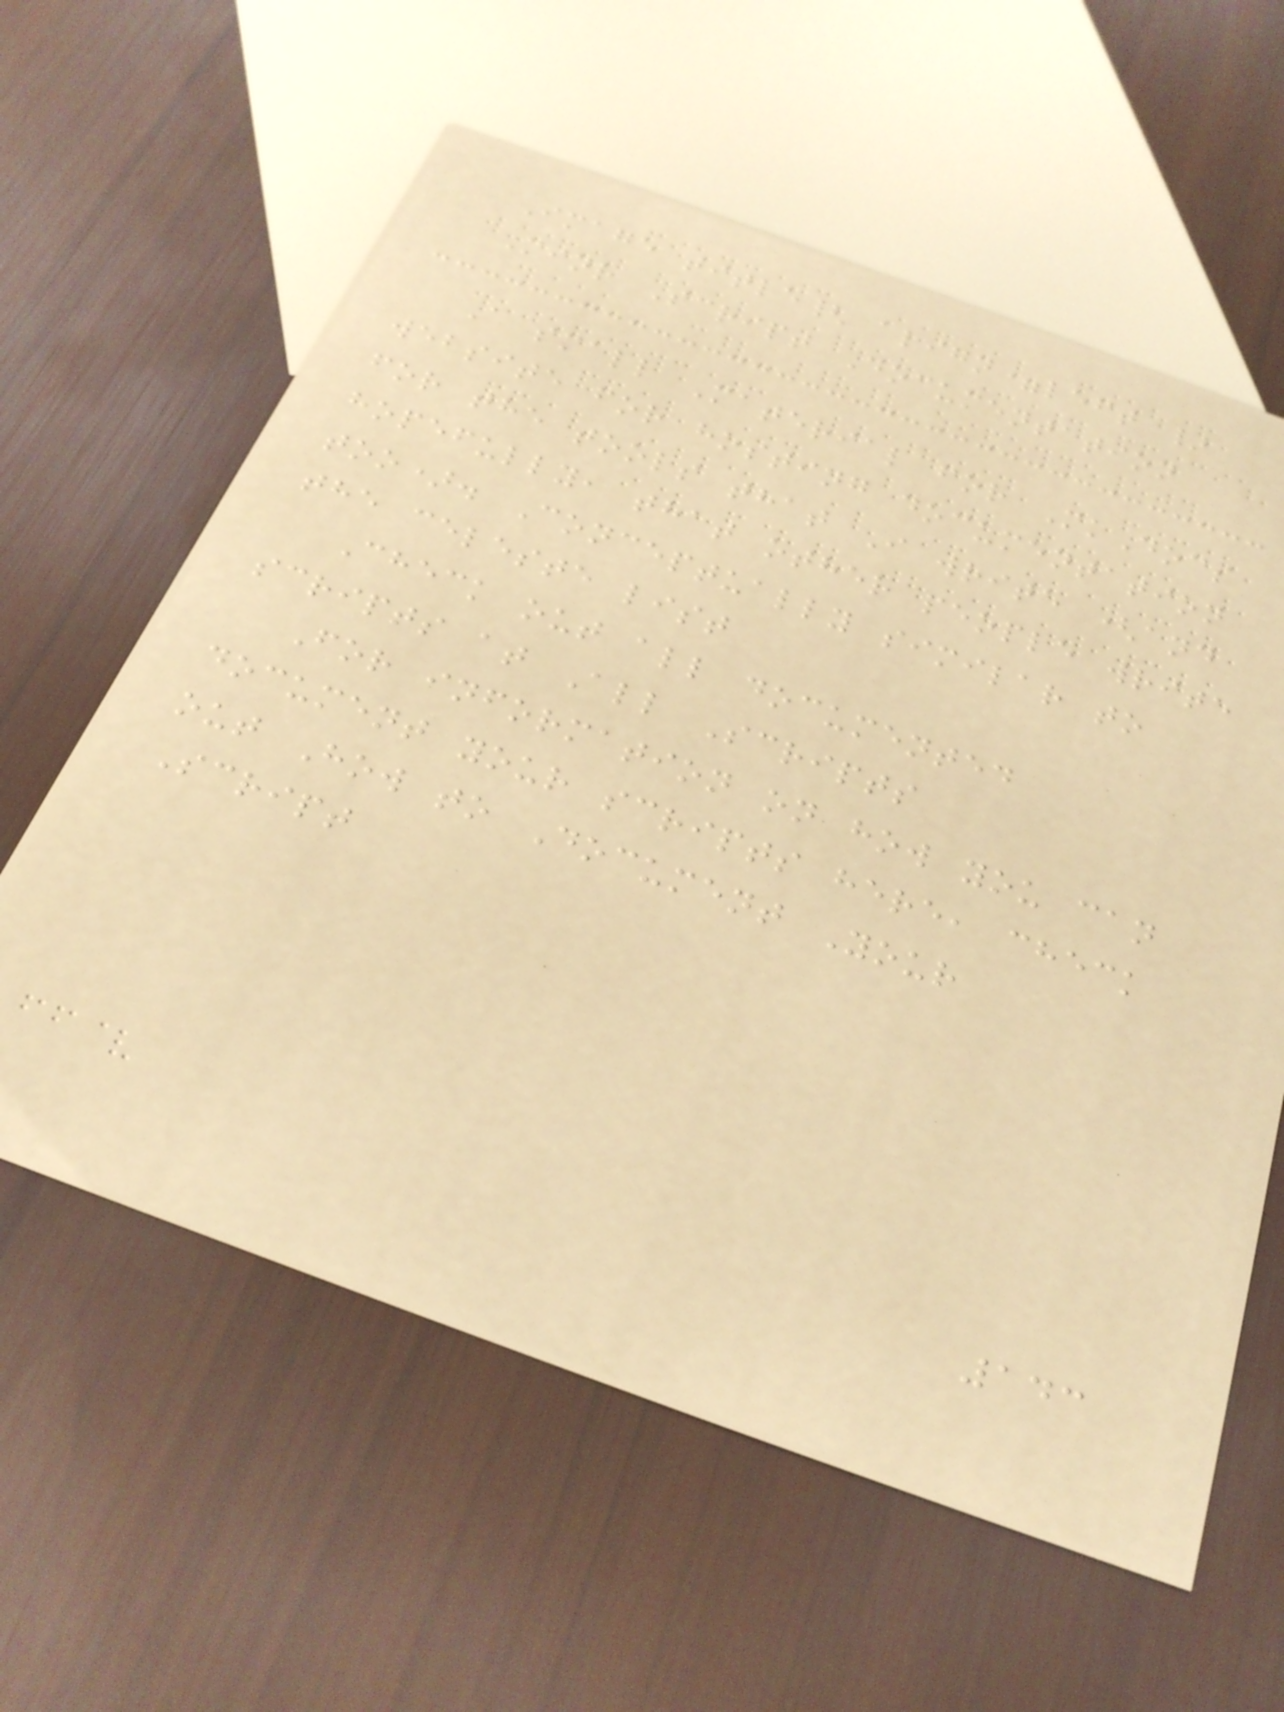Image title{ align=left }
Minr Script Documentation
A small Material for MkDocs
website for hosting documentation
for the tools that I write (and
hopefully, that other people write
too). Conceptually similar to
the celeste list
Check out all documented
scripts at All Scripts
For information on how you can
document your scripts here, check
out How to Document Your
Script
143
